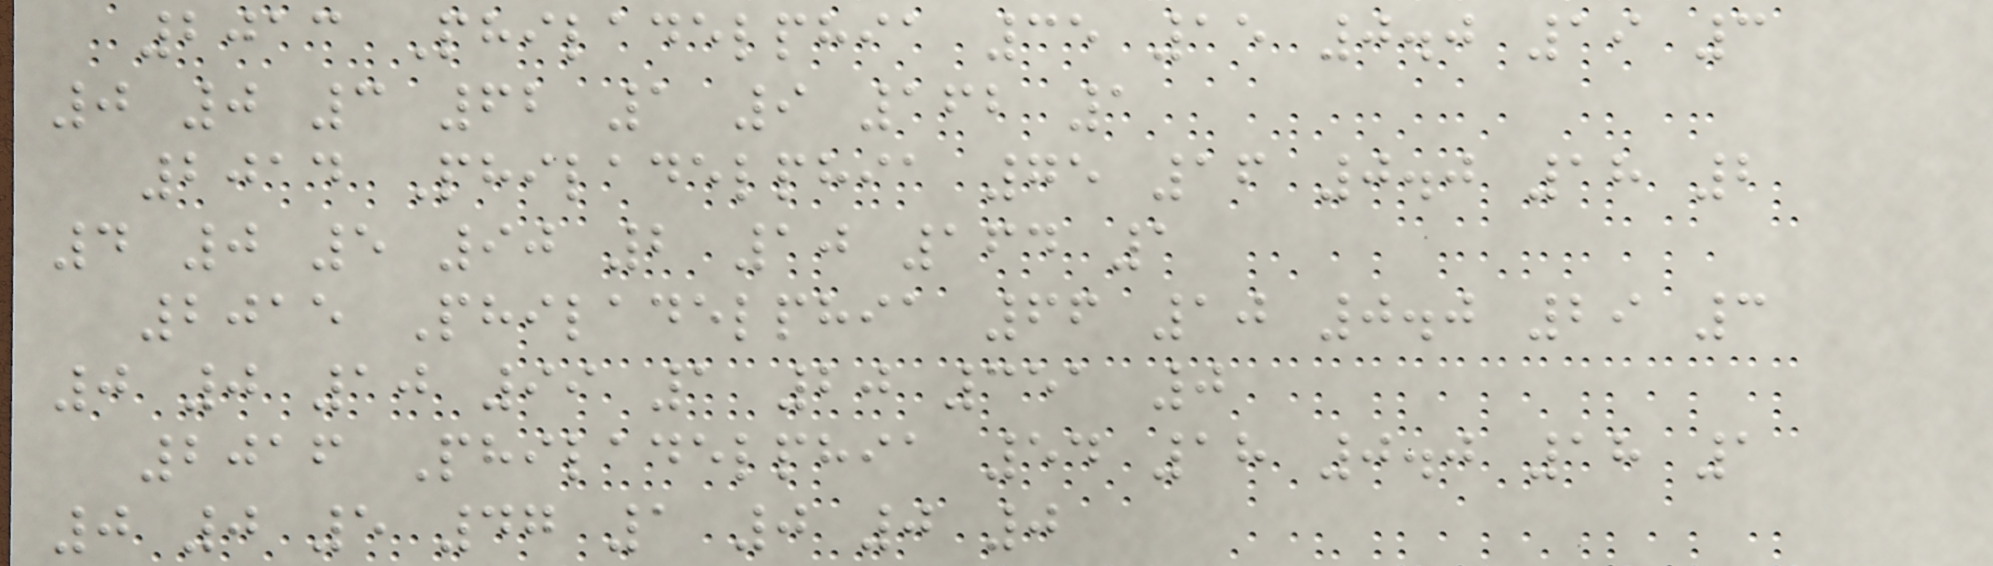2013 Philadelphia 35 15 0.0 19 3
0 0 3 62 1 9 162 1
2014 Philadelphia 75 16 0.0 18 2
4 0 5 90 2 10 164 1
2015 Philadelphia 66 10 0.0 29 3
0 0 10 99 1 20 351 0
2016 Philadelphia 54 18 0.0 18 1
0 0 5 47 1 0 0 0
